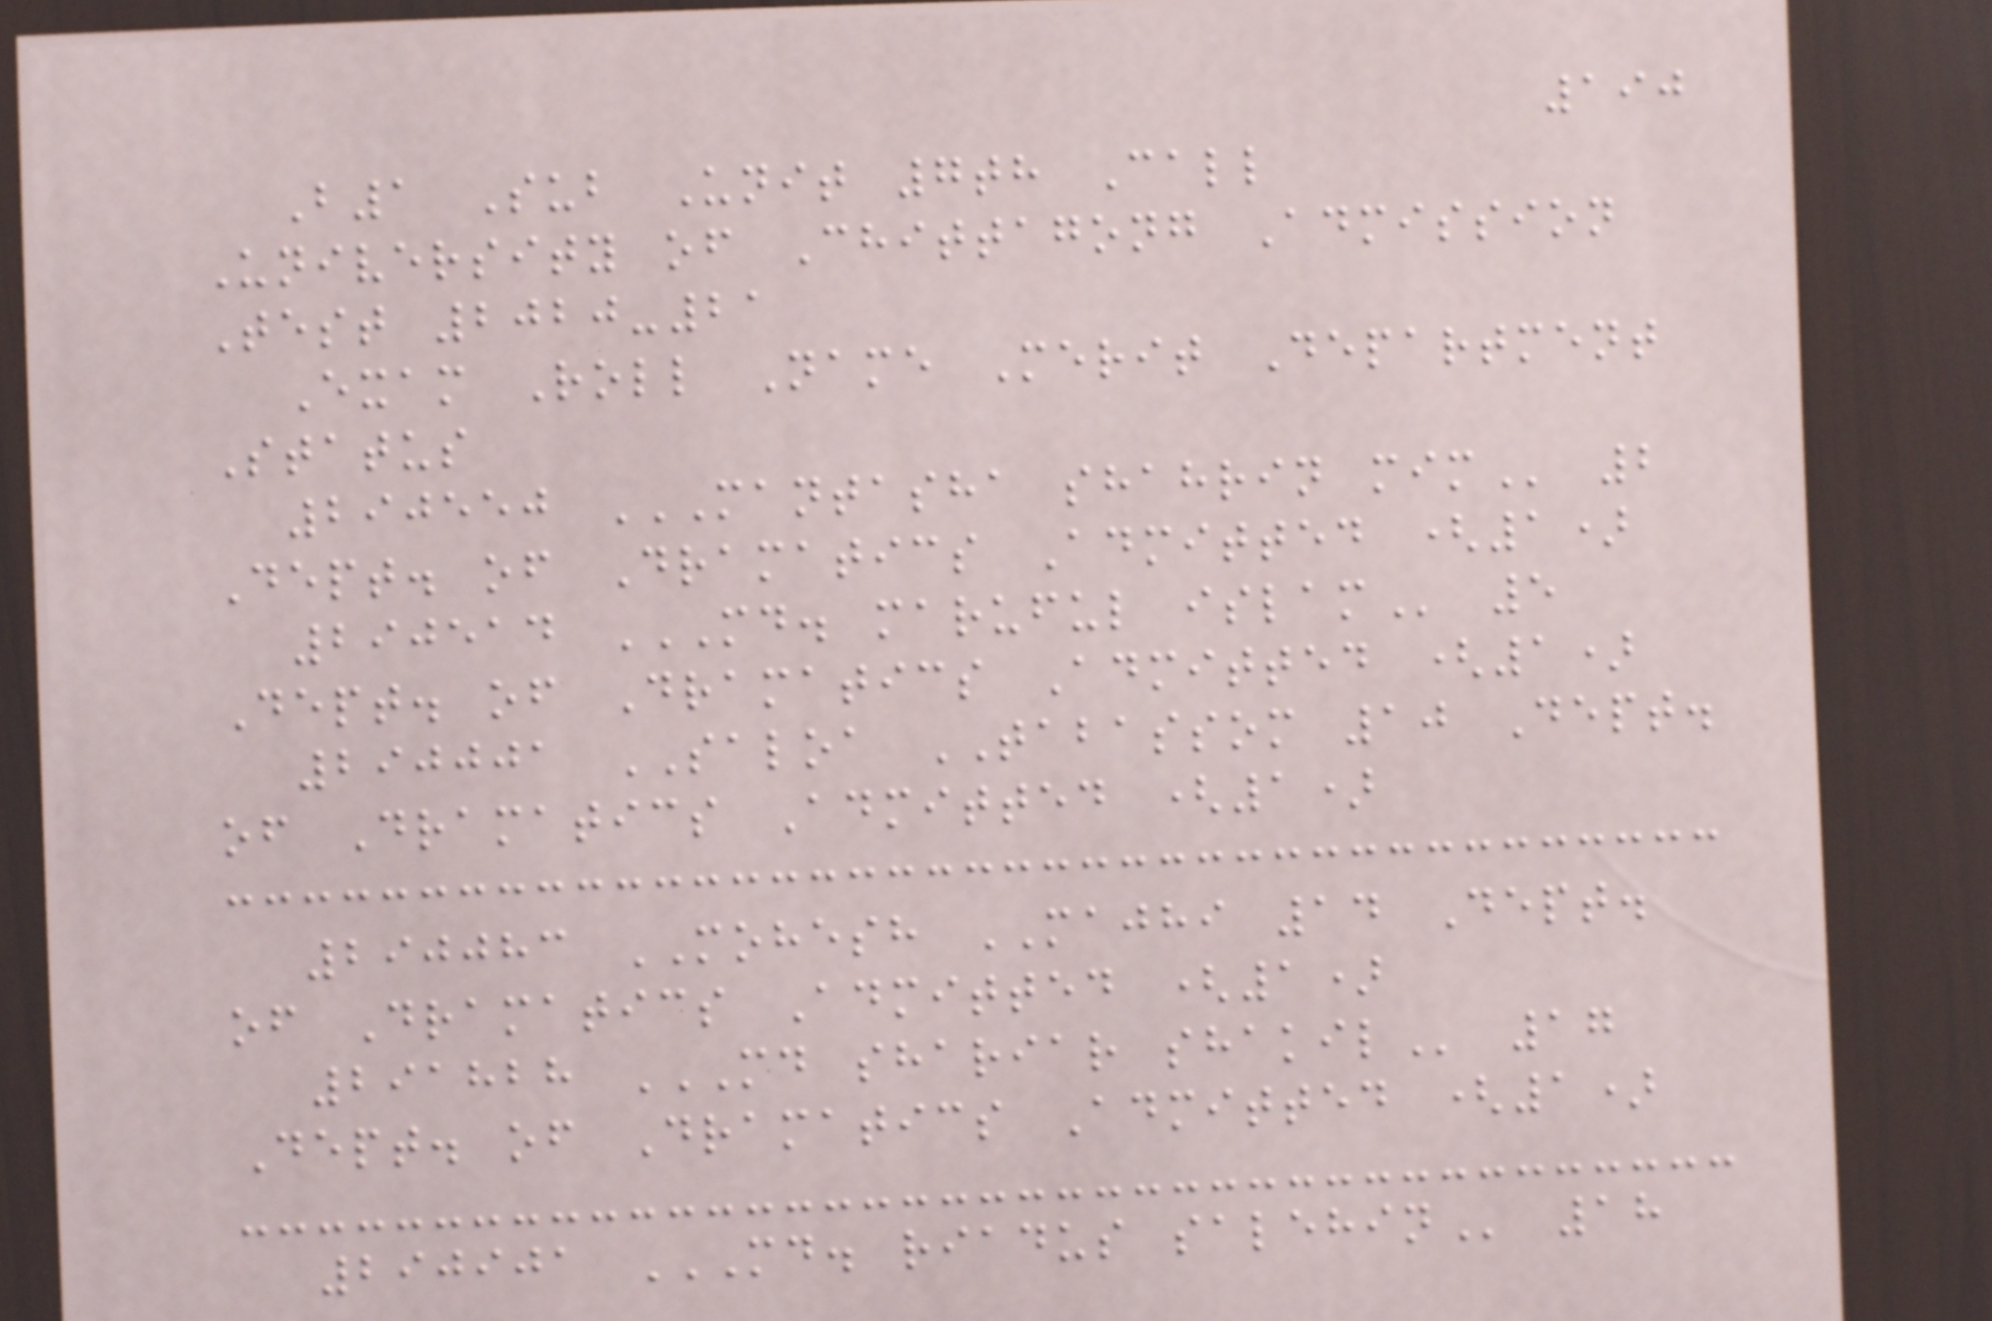190
B1 Sub Unit 7th Call
University of Chittagong Admission
Test 2020-21
Exam Roll Name Merit Department
Status
290550 MANTASHA SHAHRIN MIM 2
Dept. of Dramatics Admitted (1)
290514 MD. MARUFUL ISLAM 5
Dept. of Dramatics Admitted (1)
290001 SALOA TABASSOM 10 Dept.
of Dramatics Admitted (1)
290083 MOHESH MAJHI 14 Dept.
of Dramatics Admitted (1)
291828 MD SHARIAR SHAKIL 17
Dept. of Dramatics Admitted (1)
290901 MD. RIADUS SALEHIN 18
